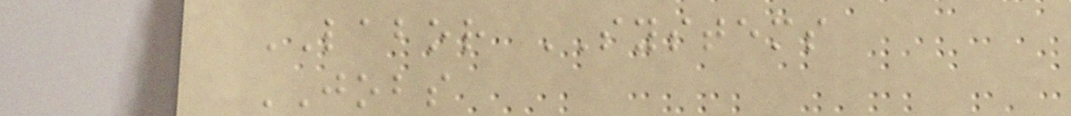LABOR SYSTEMS
JOBS
